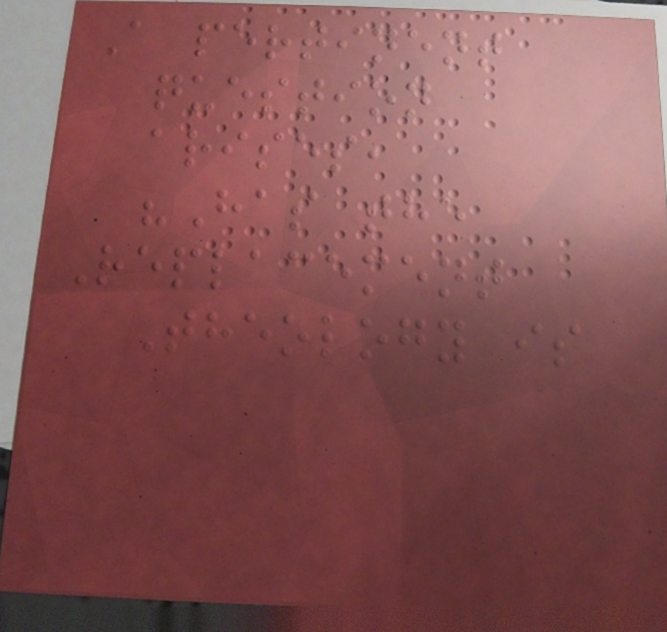A pertinent
question
arises,
"Has the
Replacement
Theology is
